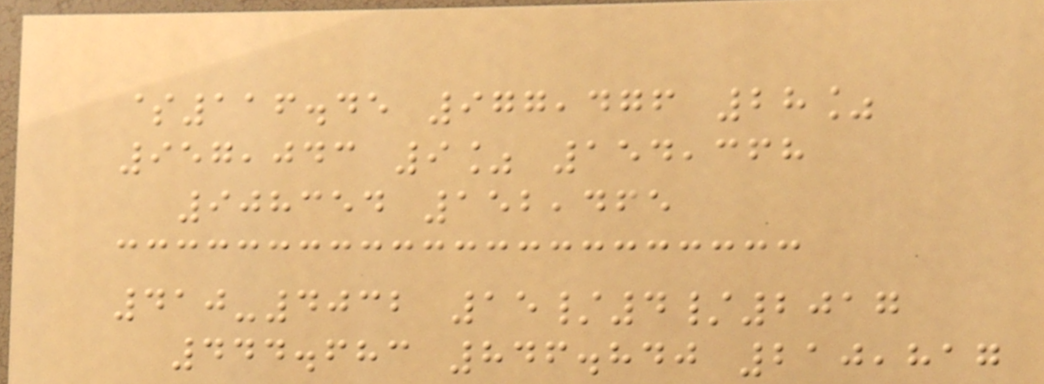$116.45 977,476 28%
957,043 9% 154,368
908354 152,465
410-4032 15/4/2017
444.683 846.840 210,817
